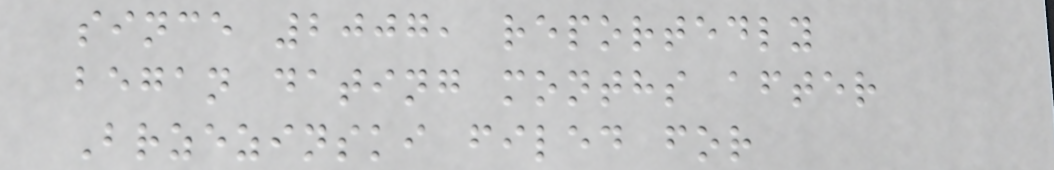since 2007, reportedly
began dating months after
Brzezinski filed for
